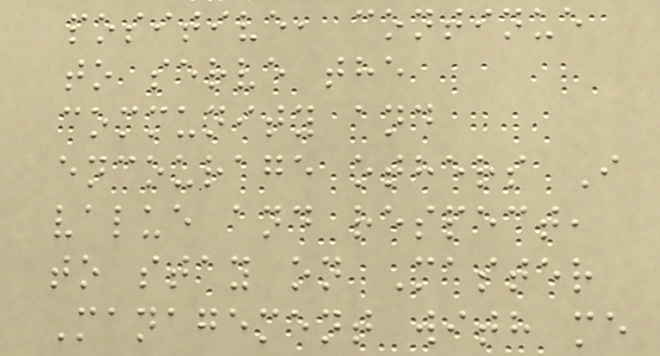positive, continue
to serve the
community and
encourage others I
value and respect,
to stay on Master
Management with me
